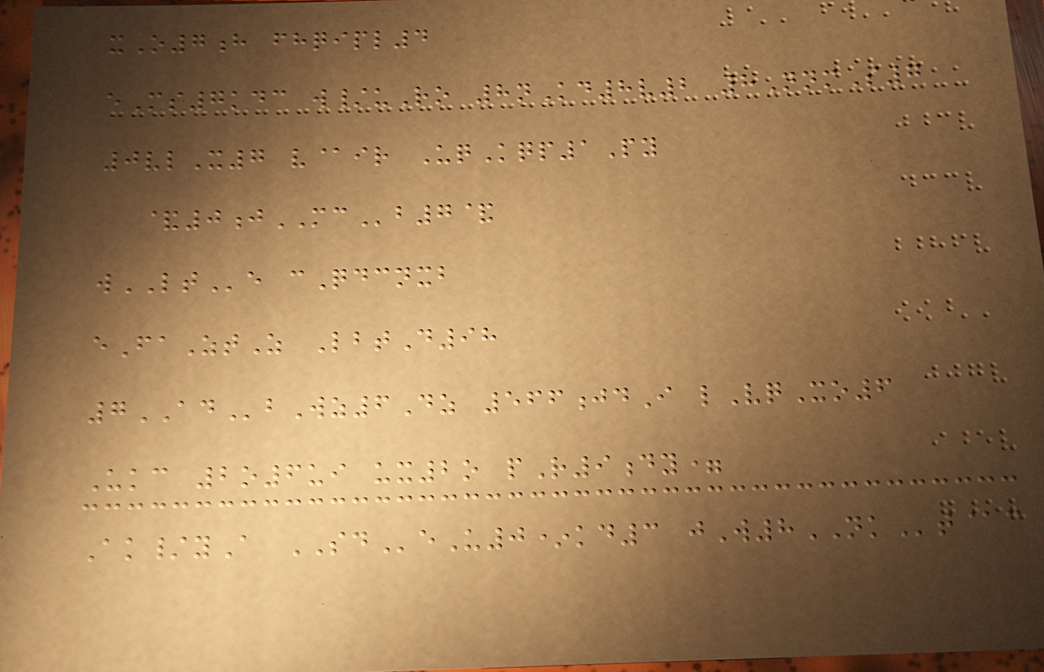xO7h fhqipl4
eMs7kdc w/uRo 8nKd8v2 8NnmS7
0vlX7 v@ir UqKqp1Py
&0jMCb7&
wLTe cQdcnxb
eFaZtZ LbtD98
7ADbWz6Dz 566jdI lVqXo6
Ukc 2o6ui ux2o pR9dy=
Ak/yA SDeU0*kd3 jW8NKt@c
